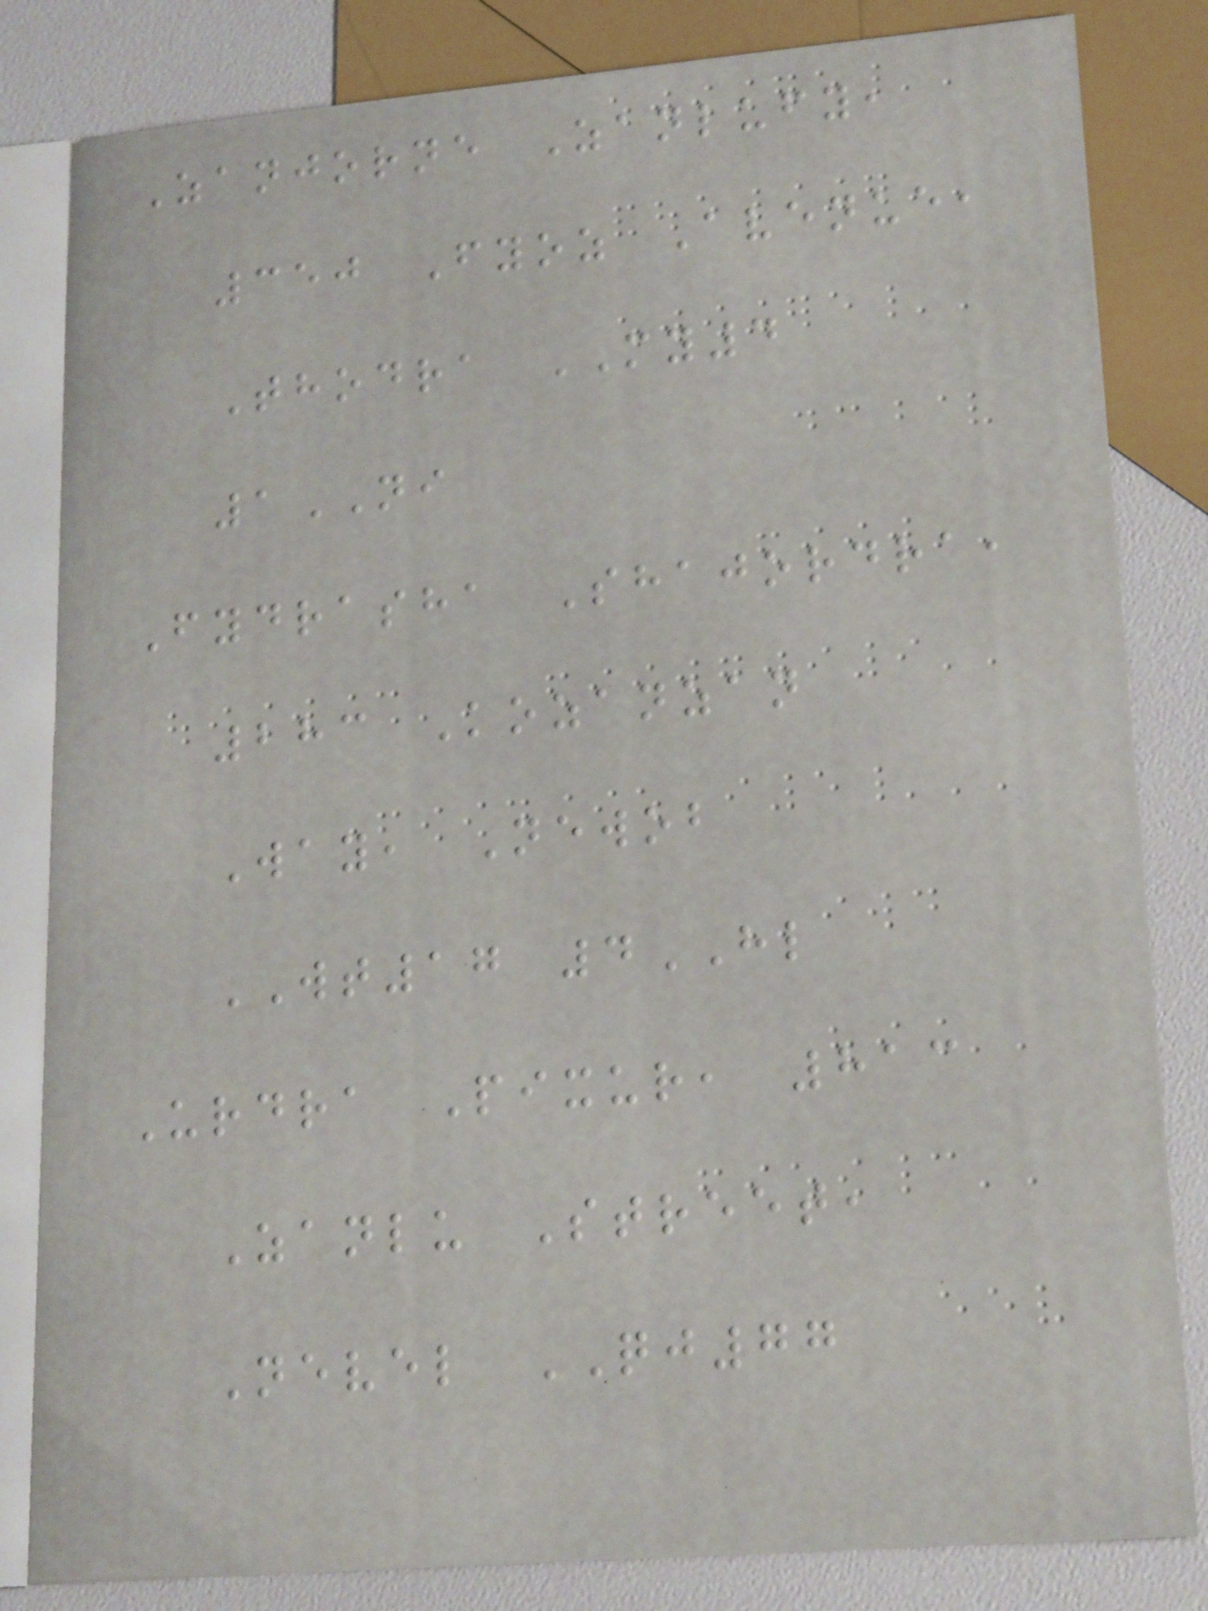Zanjorne Zanlufy,
350 Fyoz Avenue,
Thodra MY4
1NI
Fydrasha Shajordra,
283 Kozanzan
Way, Newob
WT17 4HL
Urdra Pixur, 813
Zanlu Street,
Nevel QJ77
